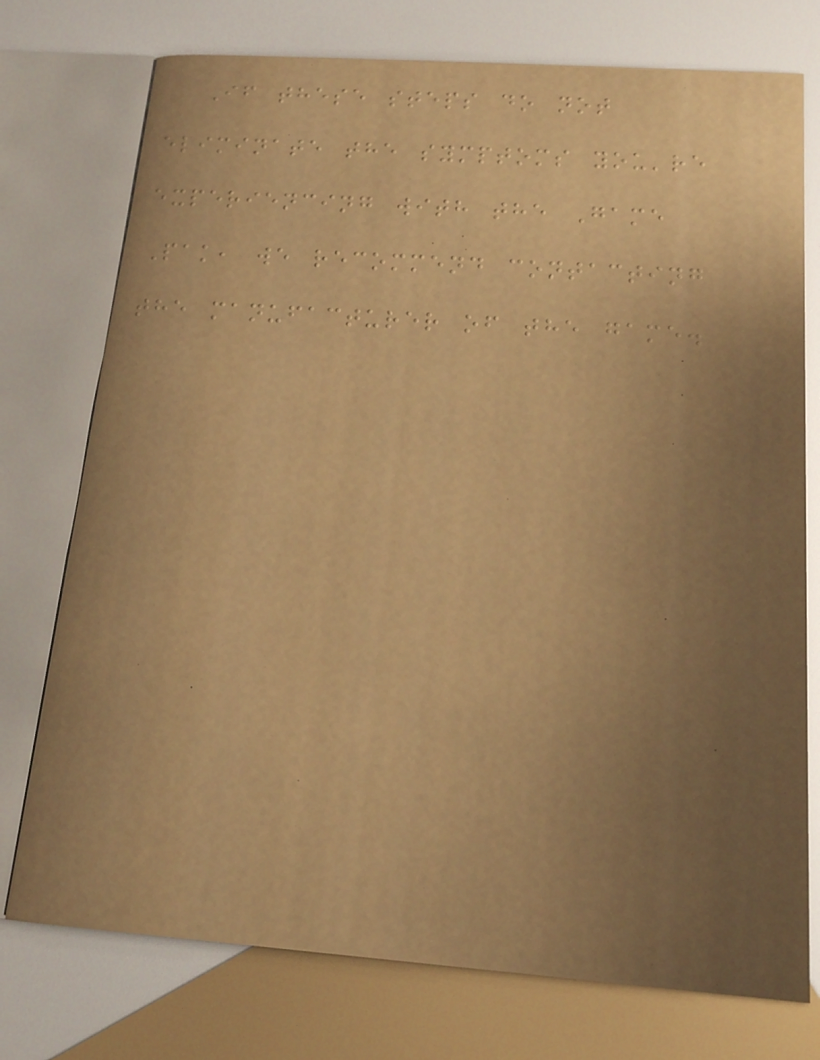If these steps do not
eliminate the symptoms you're
experiencing with the Game
Pak, we recommend contacting
the manufacturer of the game.
